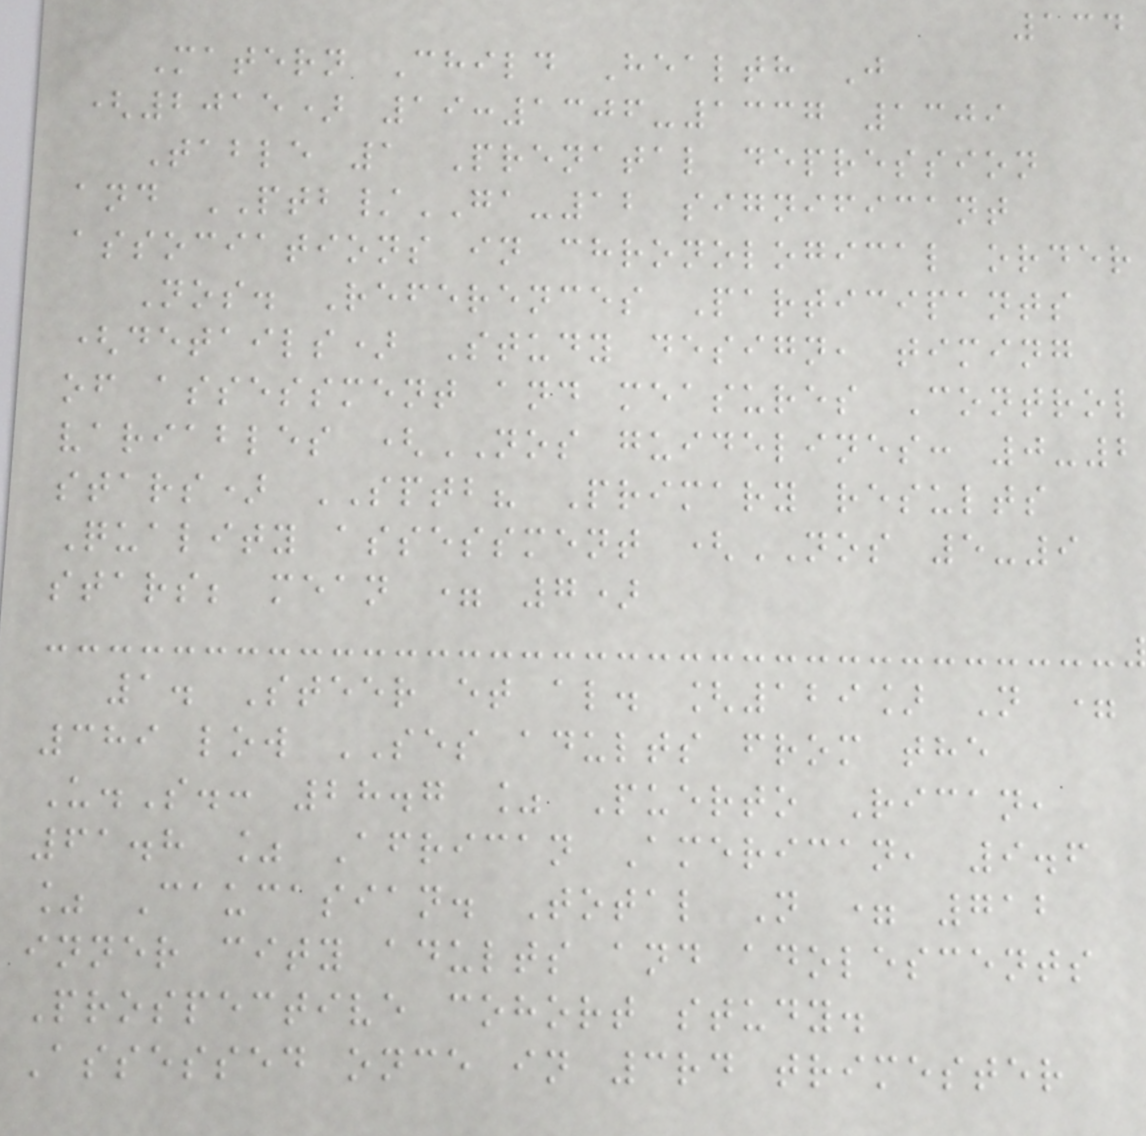134
Matern Child Health J
(2015) 19:1306-1337 1309
Table 1 Prenatal depression
and PTB/GA-12 significant
associations in chronological order
Nos. References Participants
(details) Study design, timing
of assessment and measures Control
variables (NOS guidelines: 0-2
stars) SPTB? Primary results
Quality assessment (NOS 5-9
stars; mean = 7)
1. Steer et al. [129] N =
389 low SES adults from the
U.S.: 28.7 % Puerto Rican,
61.8 % African American, 9.6
% Caucasian. Total N = 712
inner city adults and adolescents
Prospective cohort study.
Assessed once in 3rd trimester
